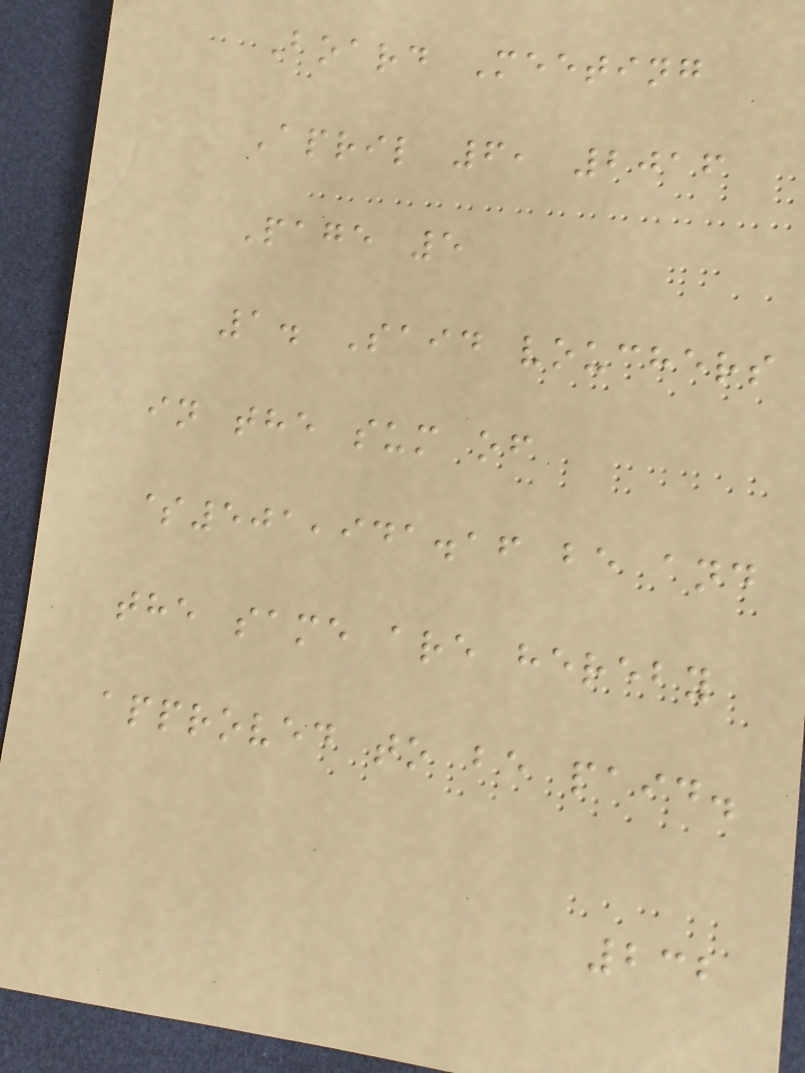Board Meeting
April 6, 2016
Page 5
1. Said vouchers
in the sum of
$501,941.16 be and
the same are hereby
approved to be paid.
232
